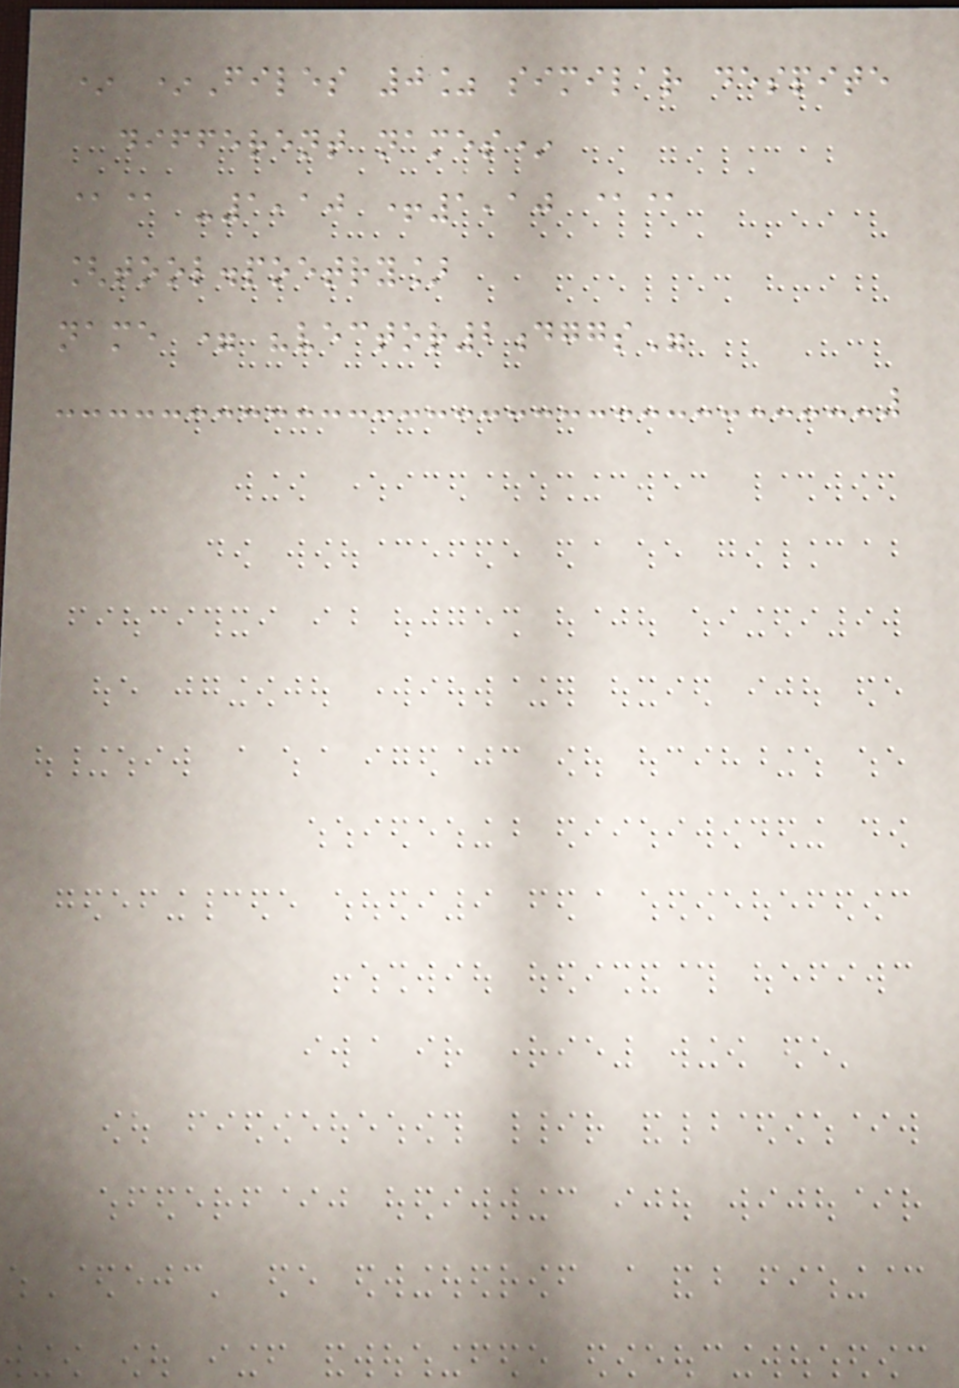* *Files 0% similar despite
different names*
@@ -1,10 +1,10 @@
[tool.poetry]
name = "vector2dggs"
